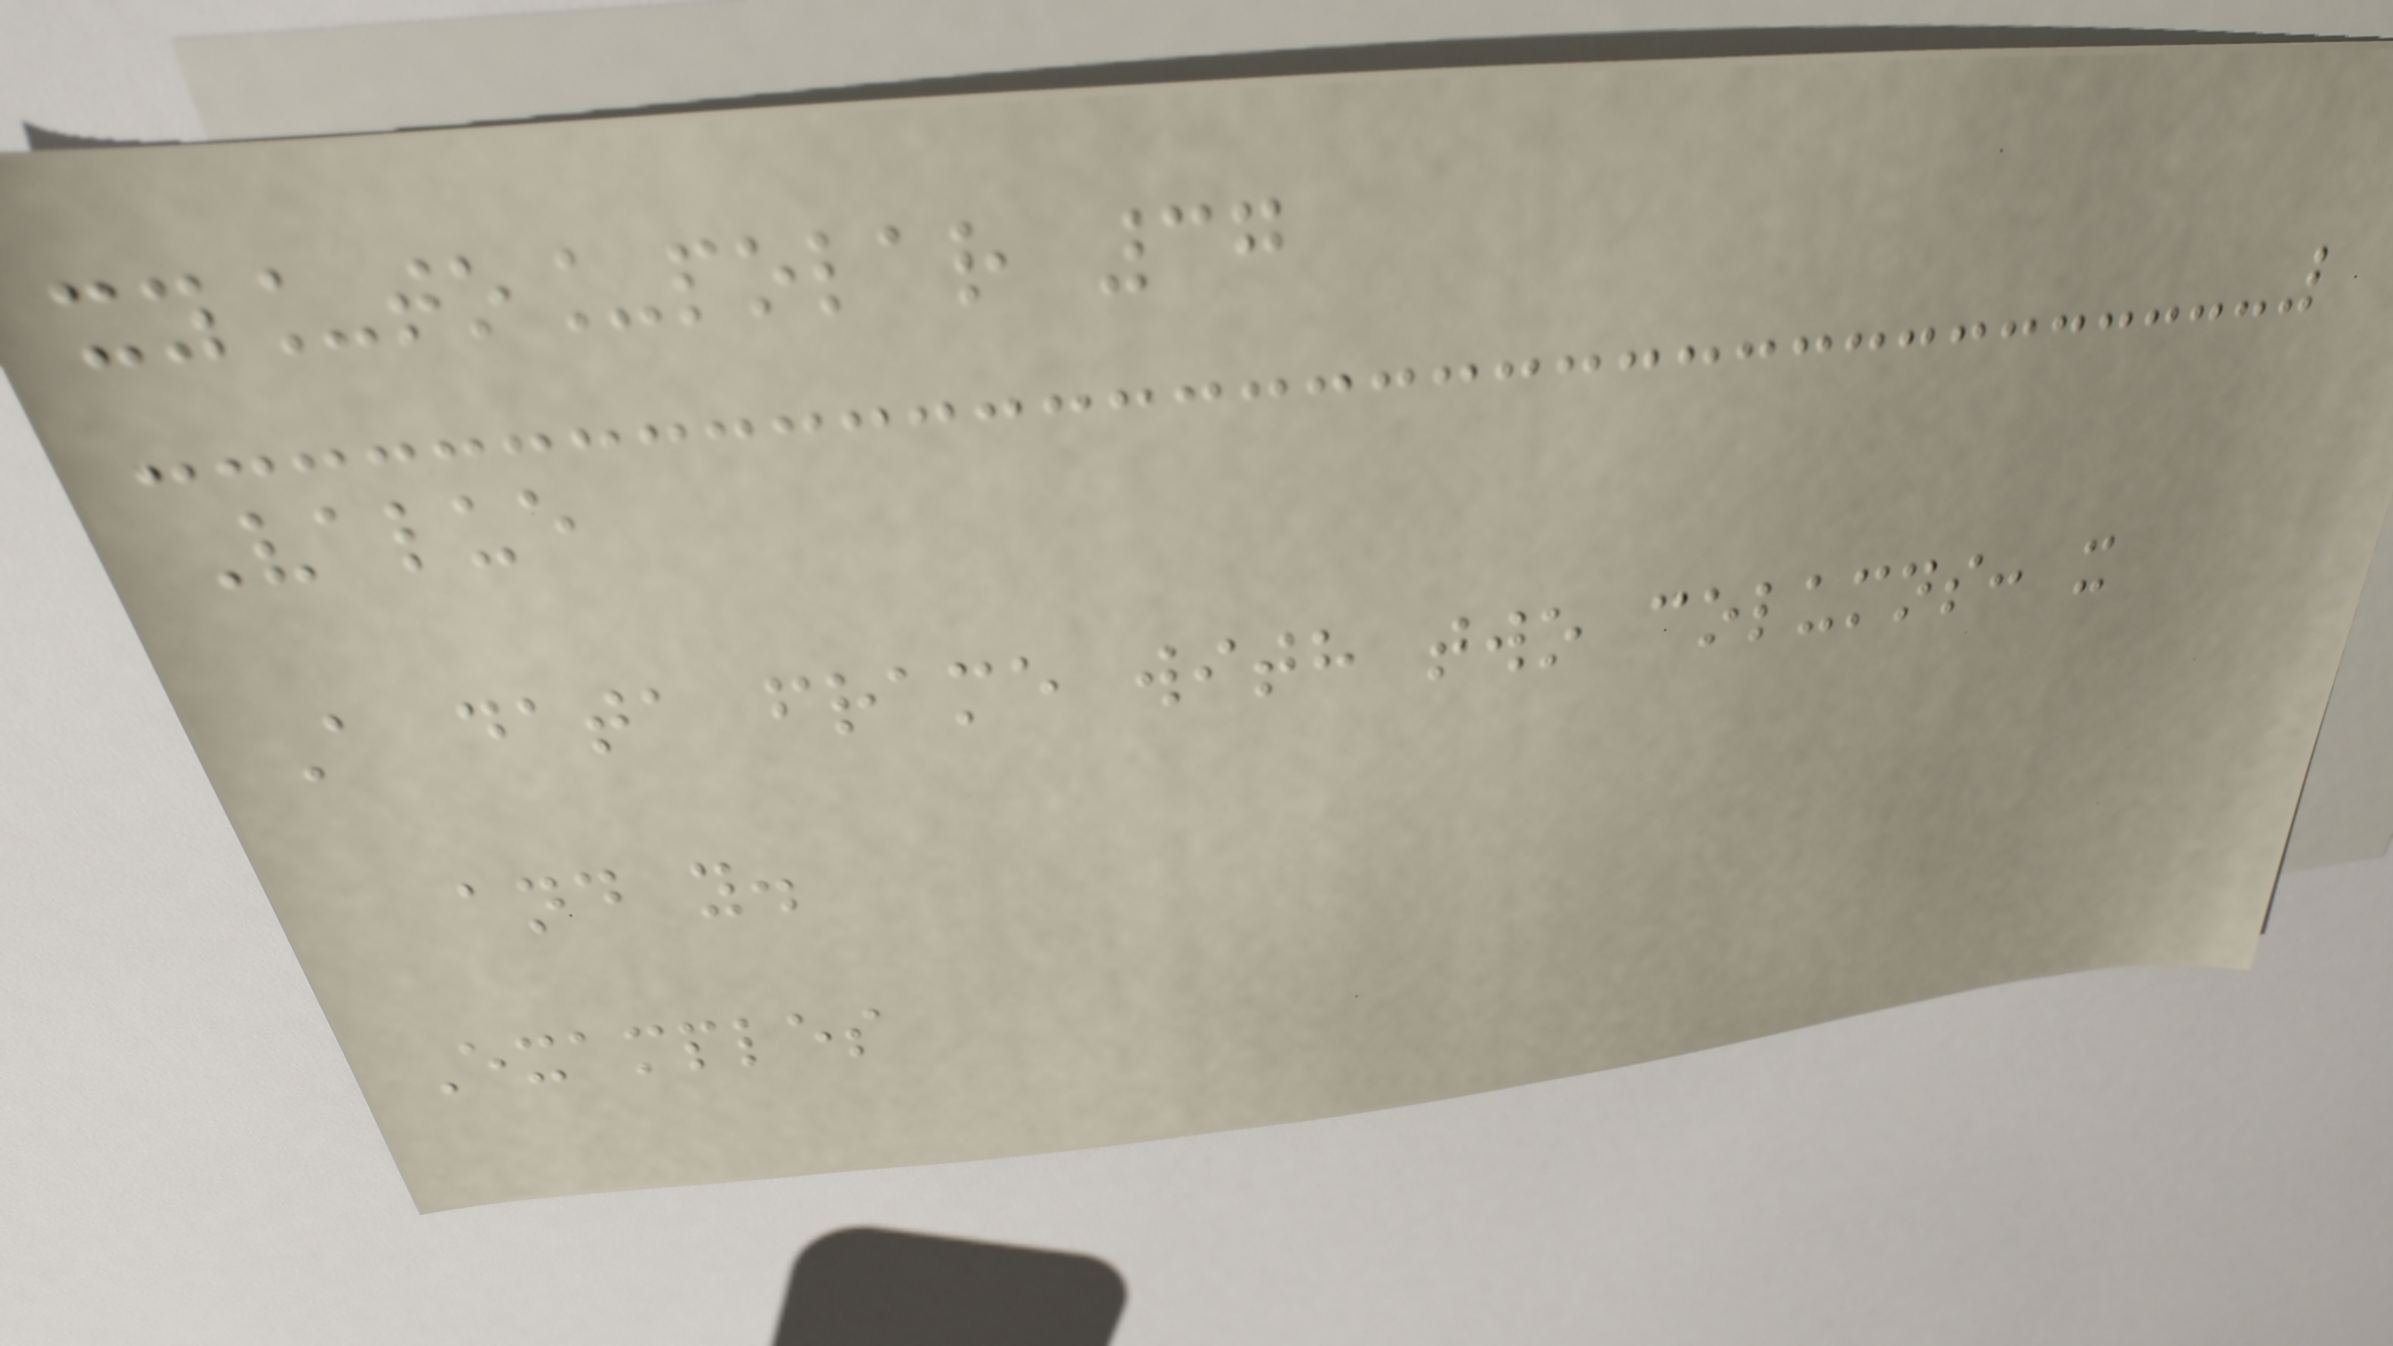xy_to_polar 37
Value
A data frame with two columns: x
and y.
Examples
